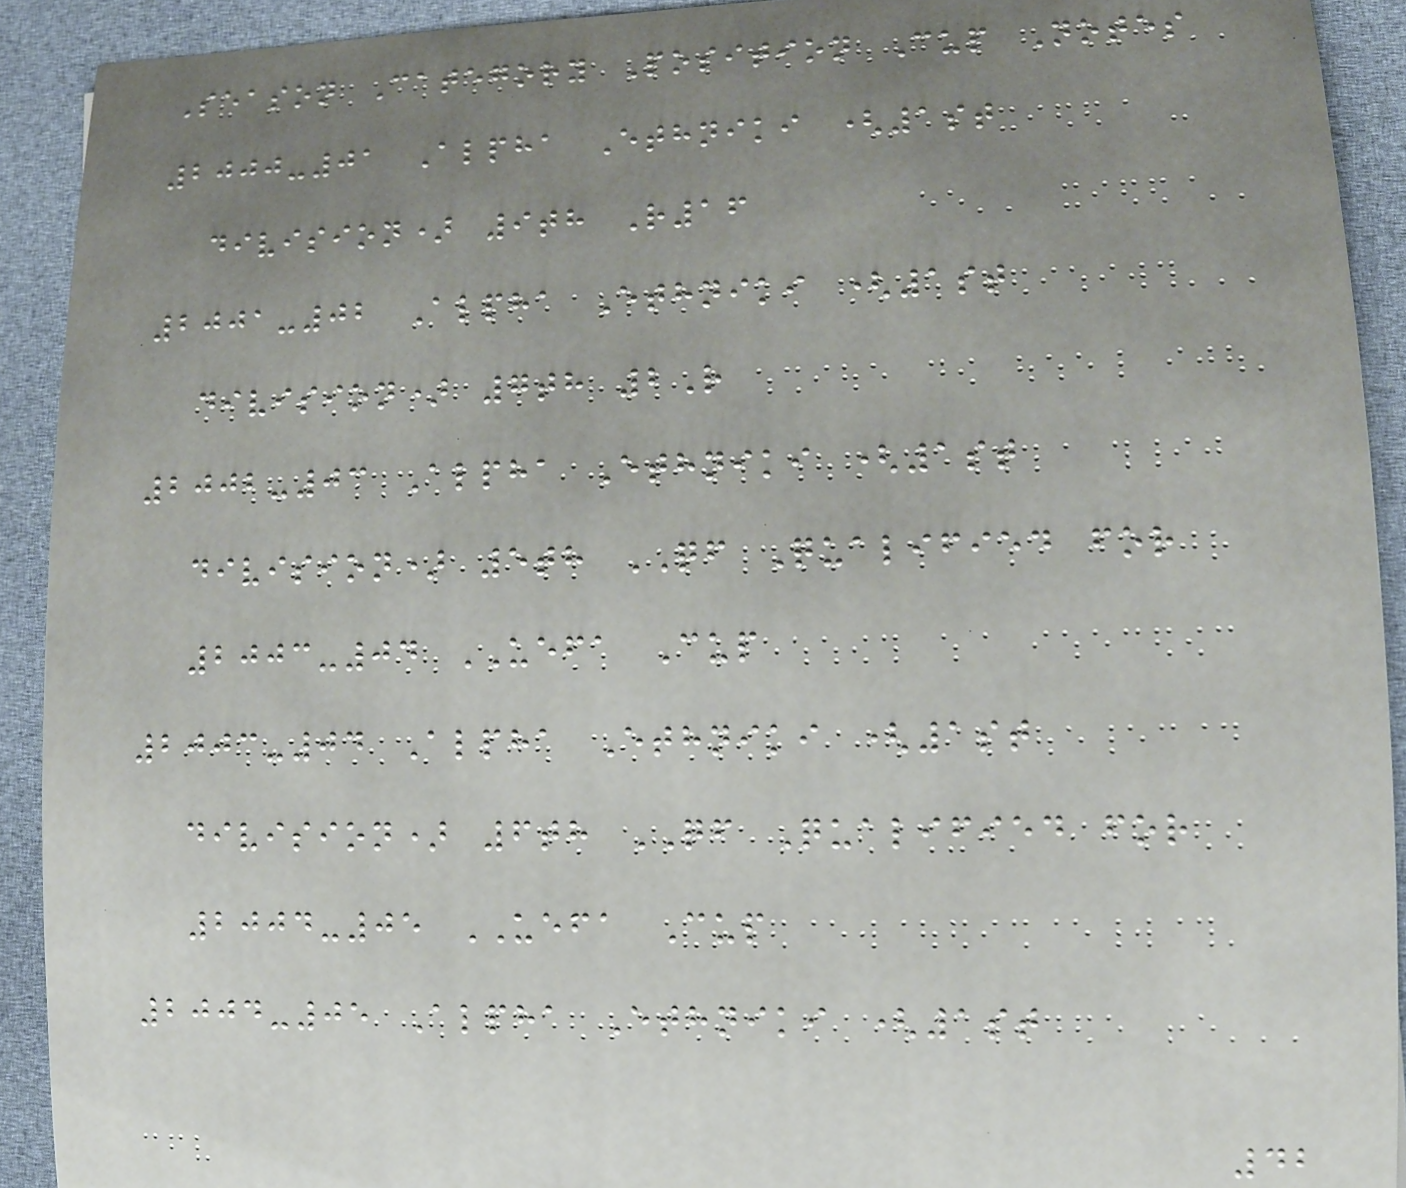Season Category Position Cup Notes
2000-01 Alpha Ethniki (1st
division) 9th R16
2001-02 Alpha Ethniki (1st
division) 7th 2R
2002-03 Alpha Ethniki (1st
division) 5th QF Qualified for
2003-04 UEFA Cup
2003-04 Alpha Ethniki (1st
division) 6th QF Qualified for
2004-05 UEFA Cup
2004-05 Alpha Ethniki (1st
42
